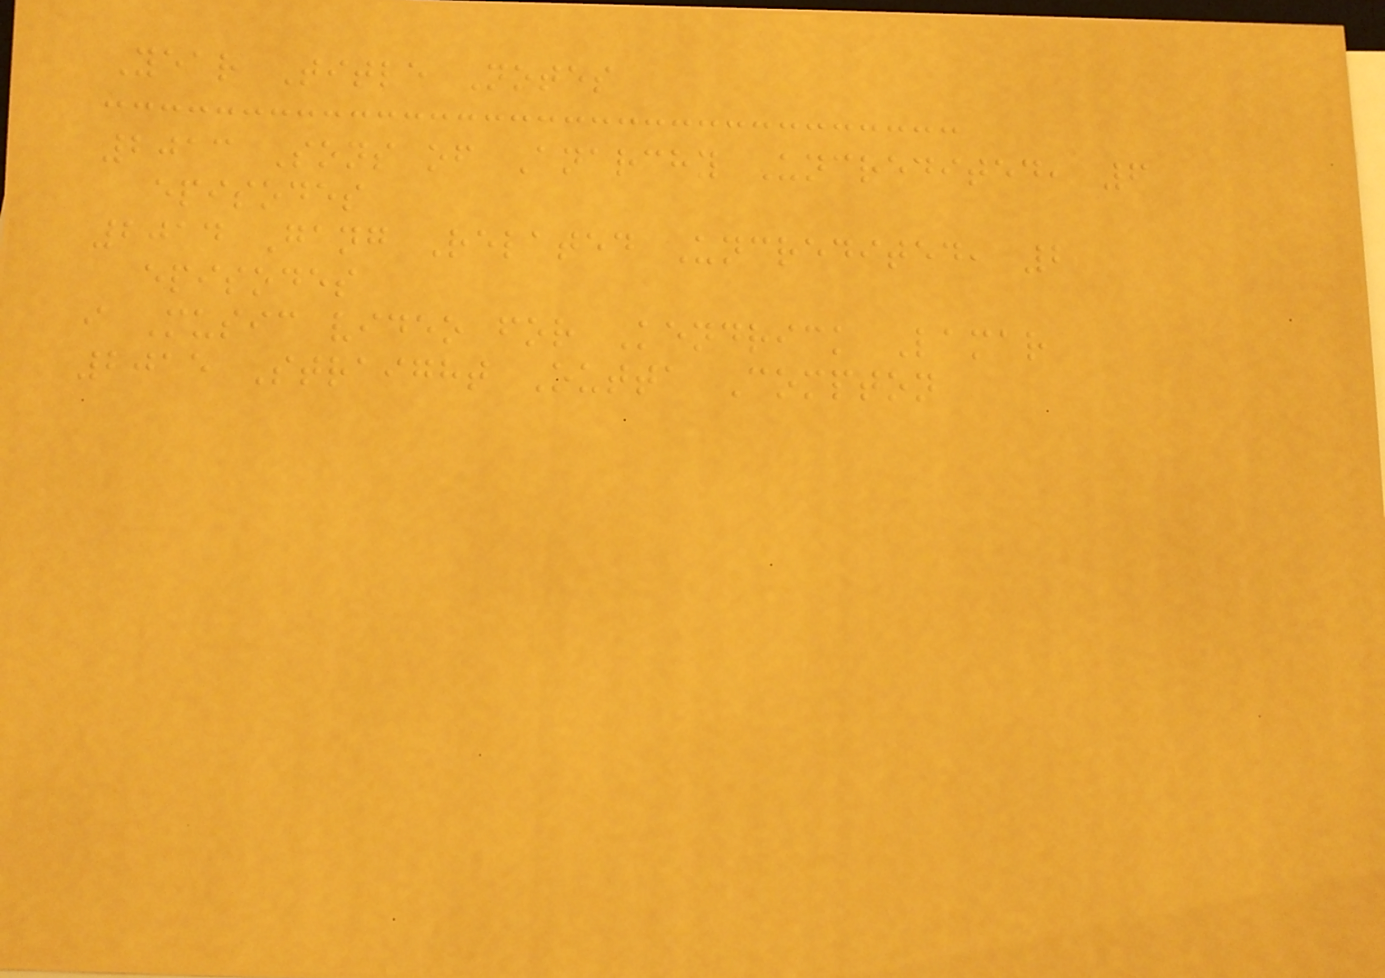Year Title Notes
2013 Sons of Anarchy Uncredited, 6
episodes
2014 Gang Related Uncredited, 2
episodes
i Music video for Kendrick Lamar
2015 Straight Outta Compton
